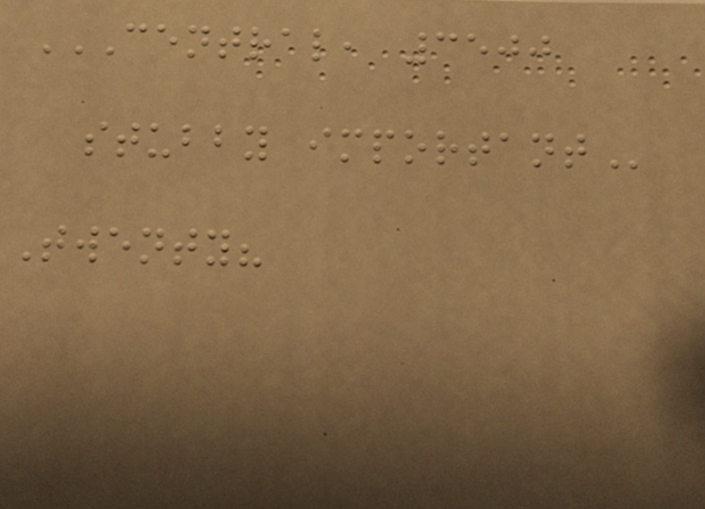CENTRAL, 3500
STUBBY IMPORTANT
Twenty?
